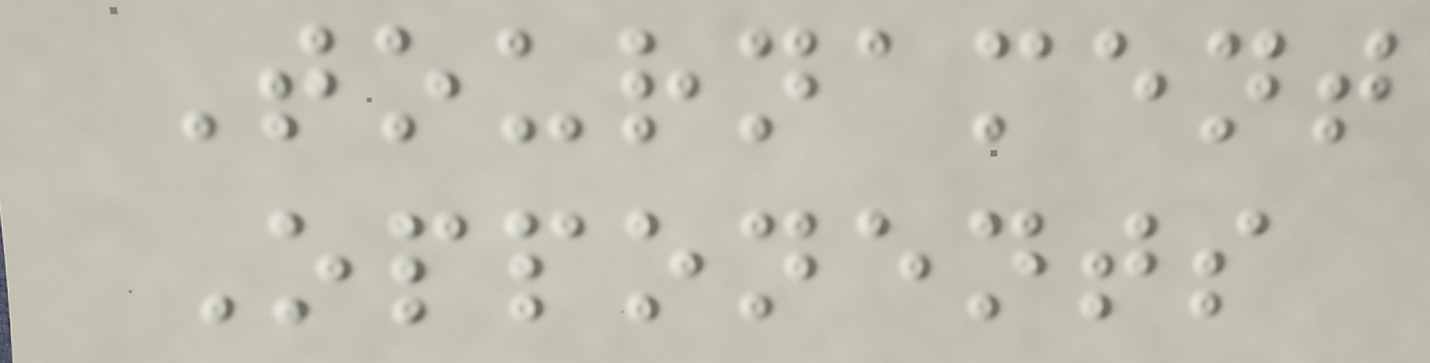Tournament
Opponents
